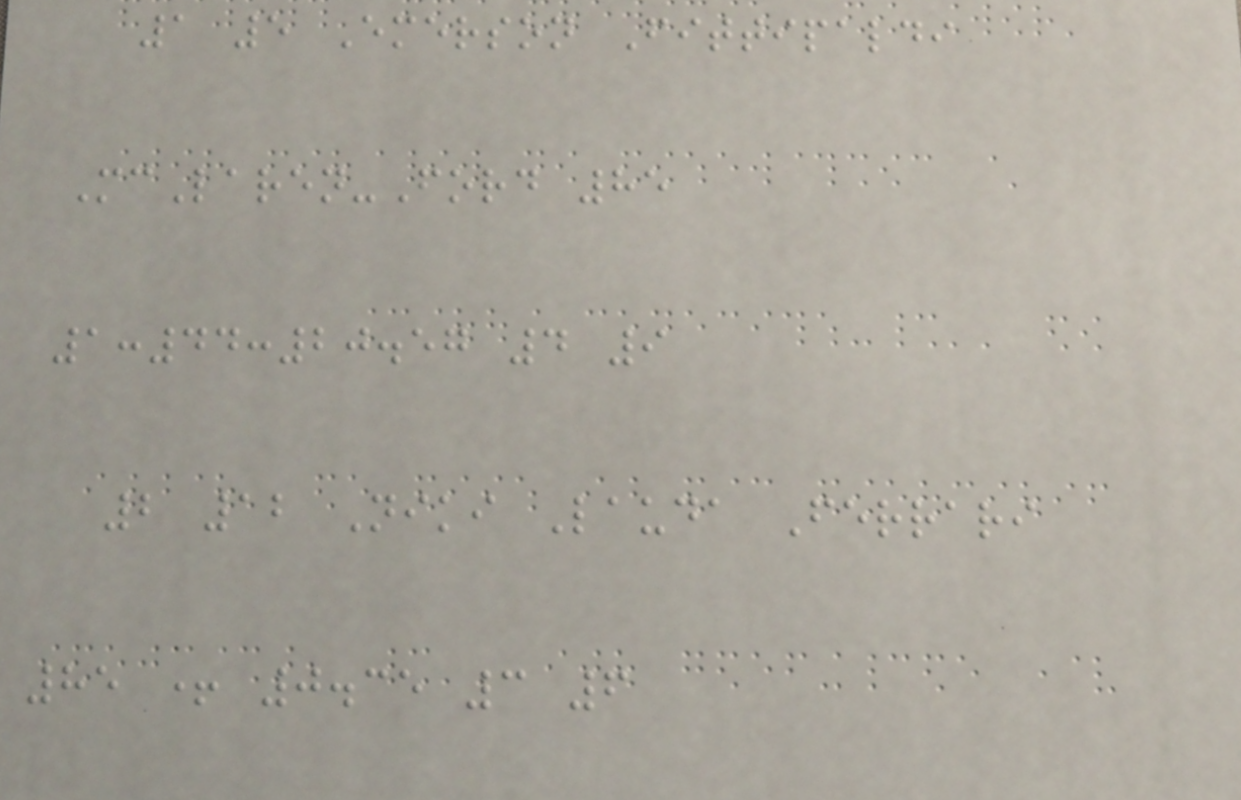1 5 Emerson Fittipaldi
McLaren-Ford 85
1:44:20.57 4 9
2 12 Niki Lauda Ferrari
85 + 0.35 3 6
